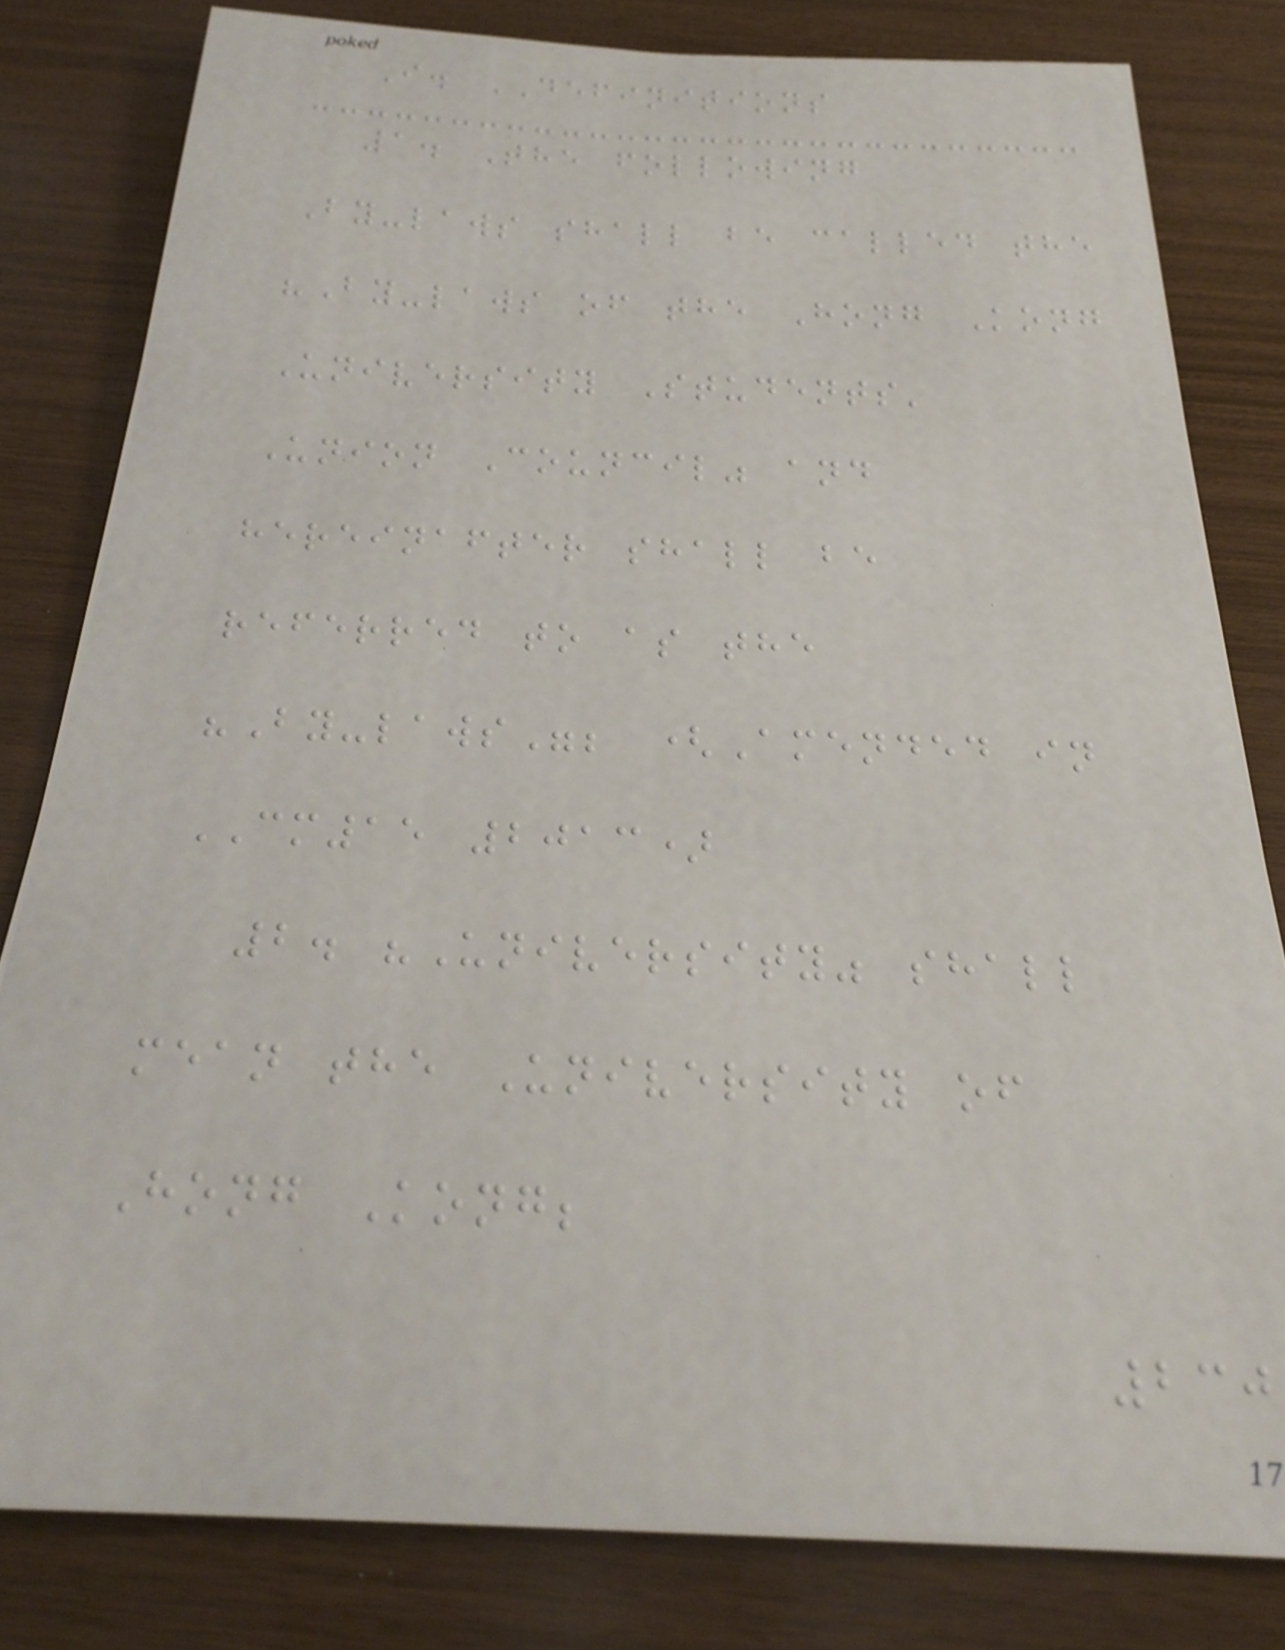I. DEFINITIONS
1. The following
By-laws shall be called the
"By-laws of the Hong Kong
University Students'
Union Council" and
hereinafter shall be
referred to as the
"By-laws"; (Amended in
CM15 2013)
2. "University" shall
mean the University of
Hong Kong;
230
